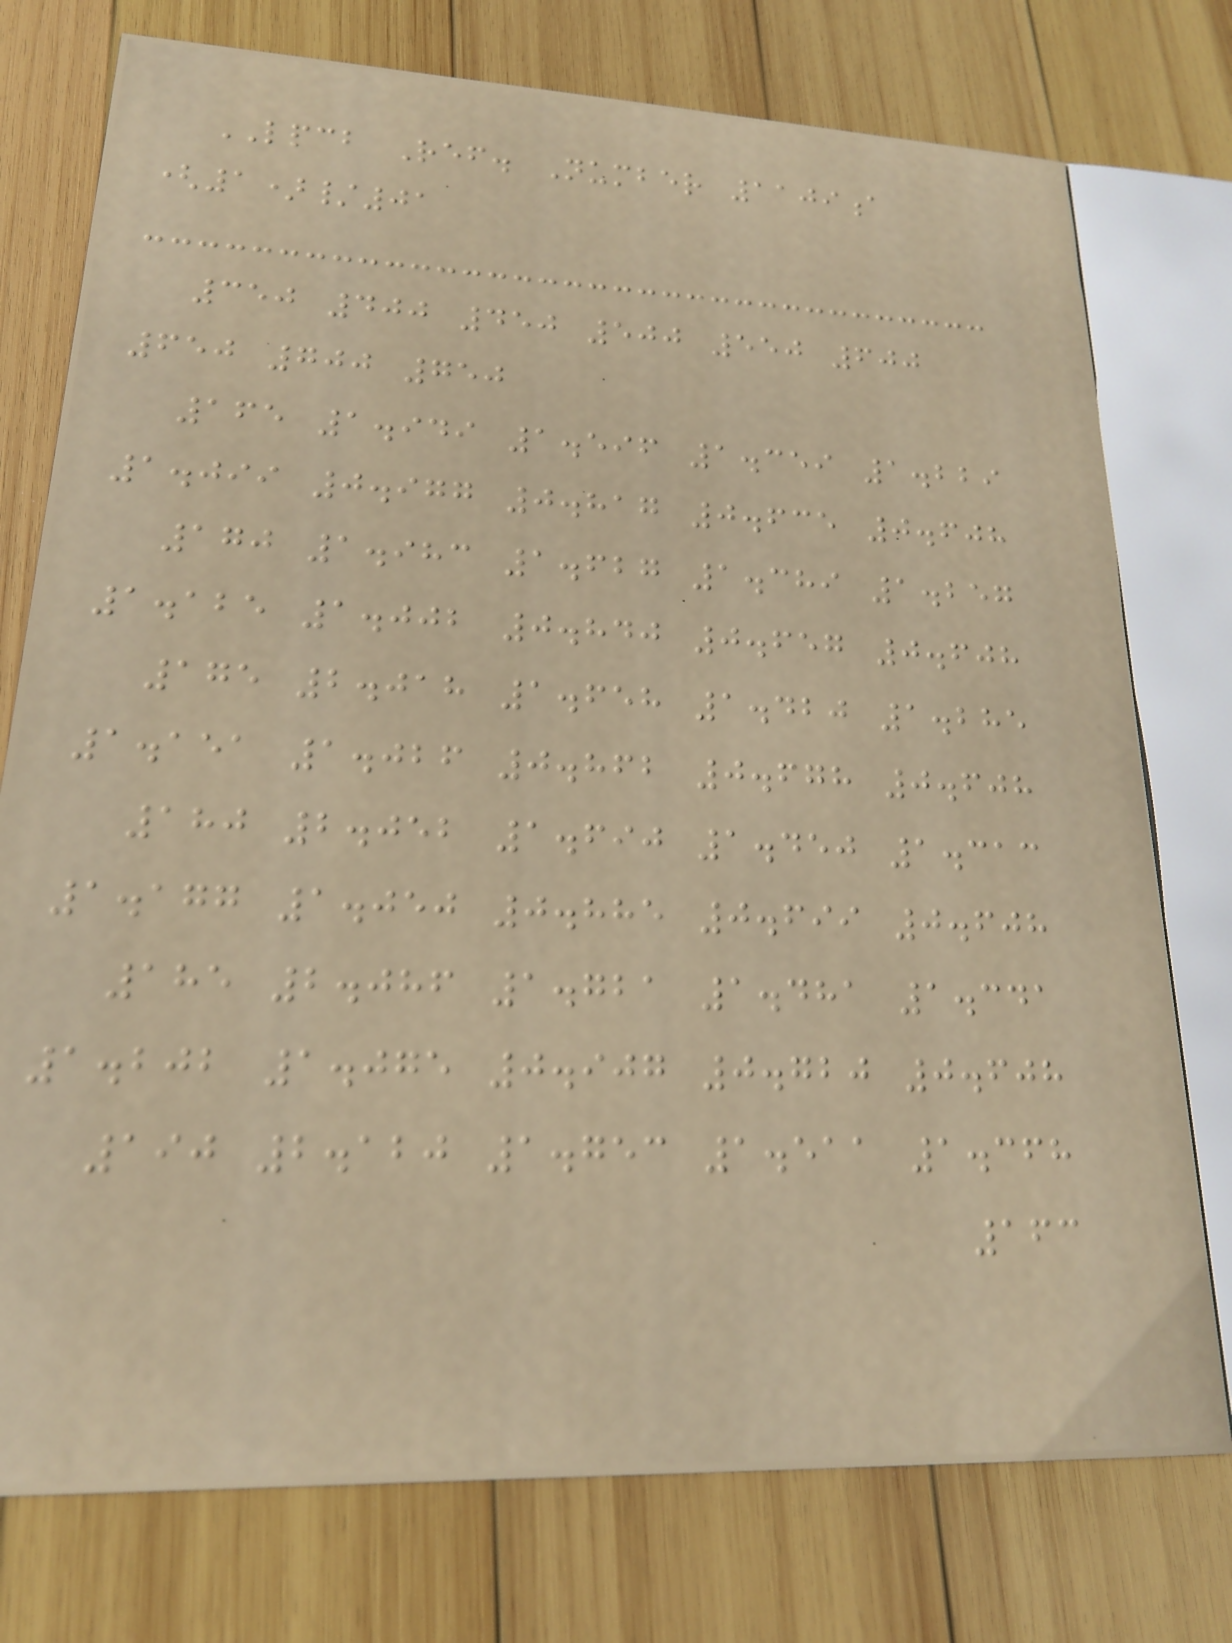LPCB Ref. Number 1109a
(1)/01
350 400 450 500 550 600
650 700 750
165 1.949 1.596 1.359 1.229
1.099 0.977 0.817 0.635 0.608
170 1.983 1.627 1.389 1.257
1.125 1.002 0.840 0.657 0.608
175 2.018 1.658 1.420 1.285
1.151 1.026 0.862 0.678 0.608
180 2.052 1.690 1.450 1.313
1.177 1.050 0.885 0.699 0.608
185 2.086 1.721 1.481 1.341
1.202 1.075 0.907 0.720 0.608
190 2.120 1.753 1.511 1.368
163
